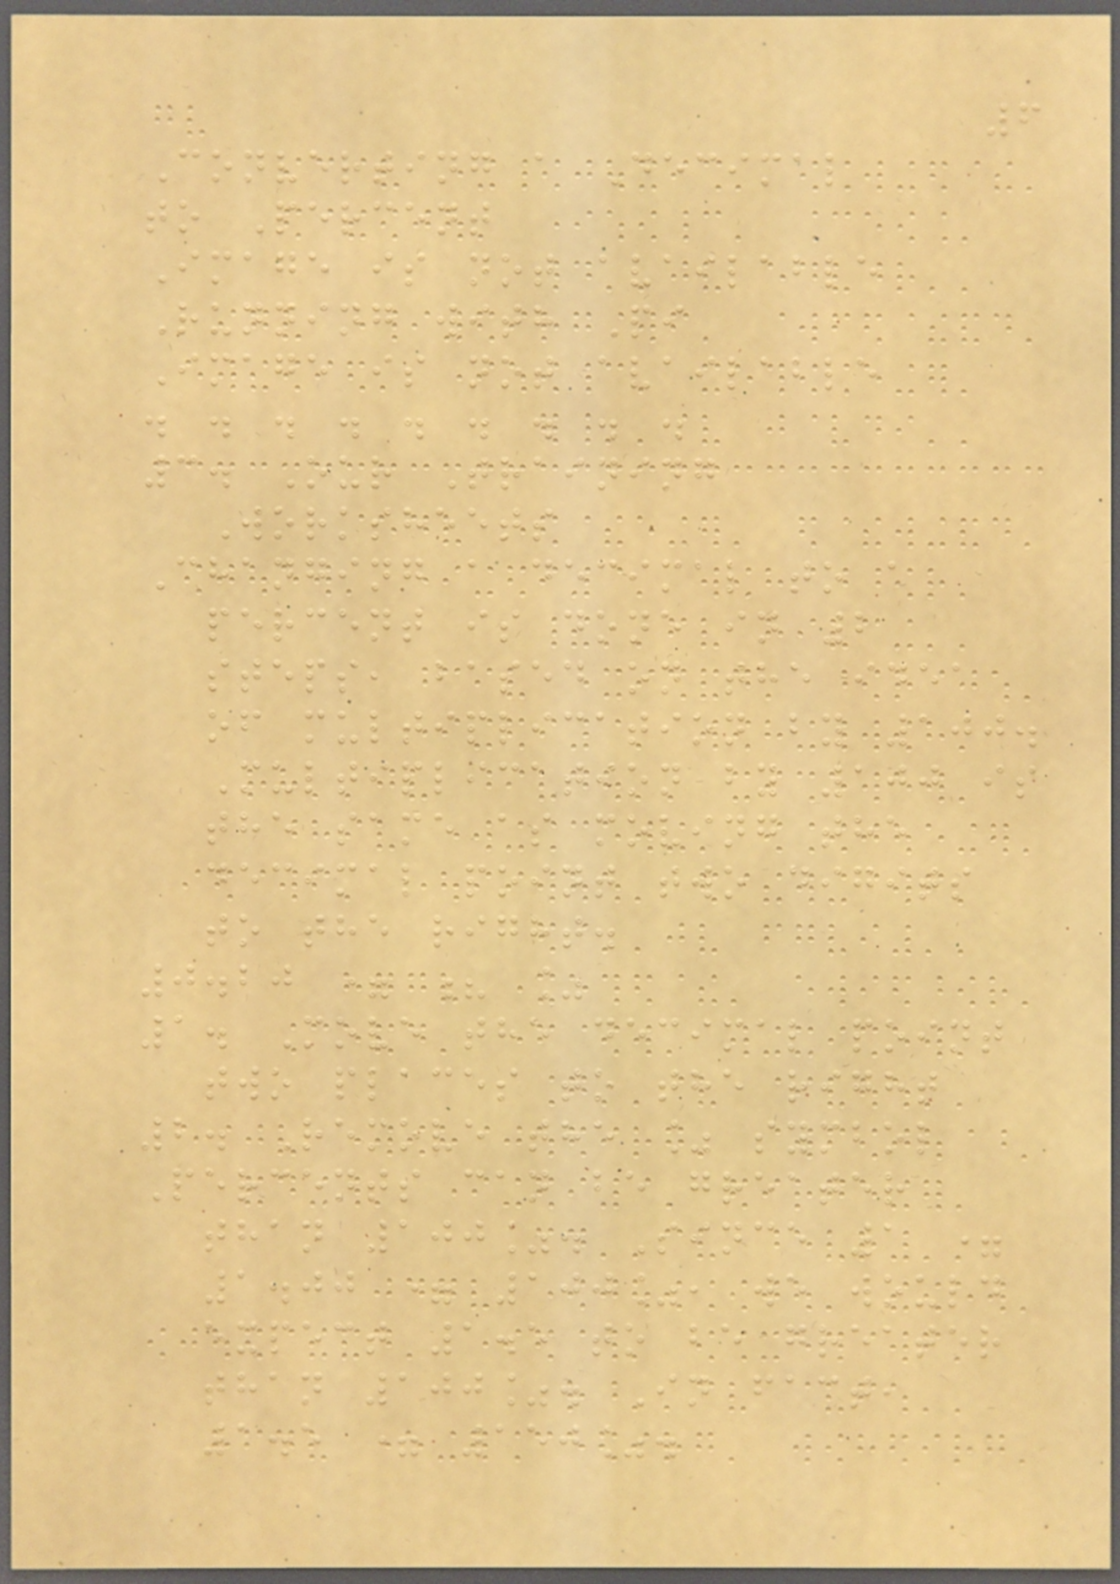6
Converting a Decimal
to Percent
Image is not available
Running with Pi
Image is not available
. . . . . . . . .
3. Our Training
Worksheets
Changing a decimal to a
percent is done in 2
steps, based on the idea
of multiplication by 100.
Multiplication by 100 is
the same as moving the
decimal point two digits
to the right.
0.20 = ? %
1. Move the decimal point
two places to the right
2. Remove the % symbol
Percents can be greater
than 100%. Since 1 =
1.00 = 100%, we would
expect 1.5 to be greater
than 100%. In fact,
1.5 = 150%.
